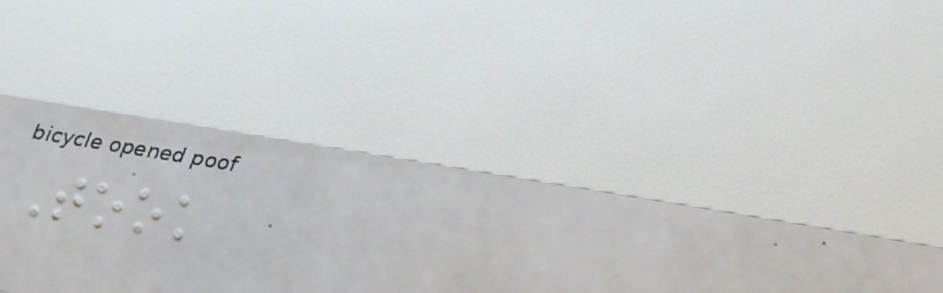Took
